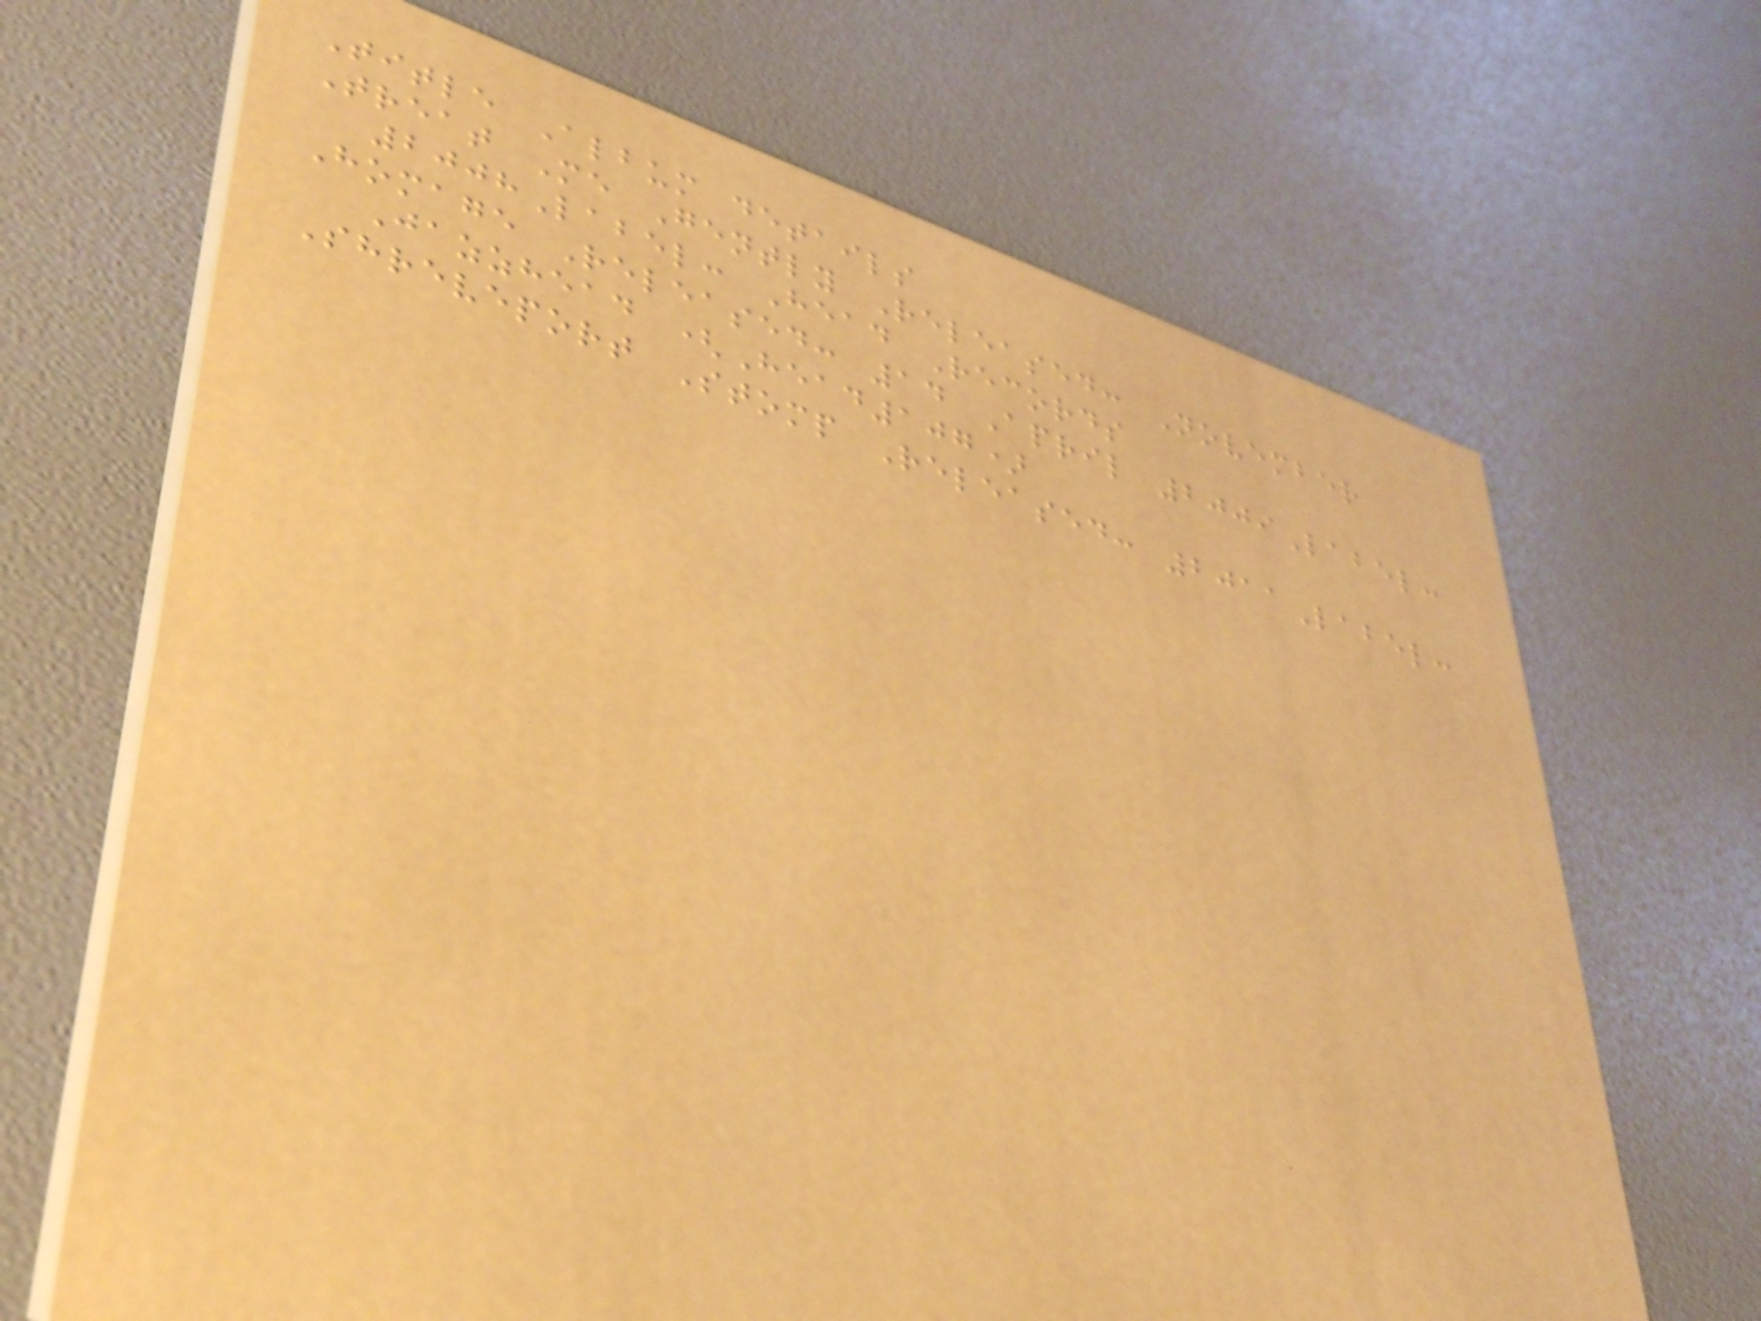Title Album details
Treat Me Gently Released: November
2008Label: Head Records
Homage Released: 14 April 2009Label:
Jazzhead (Head107)
Shreveport Stomp Released: 2011Label:
